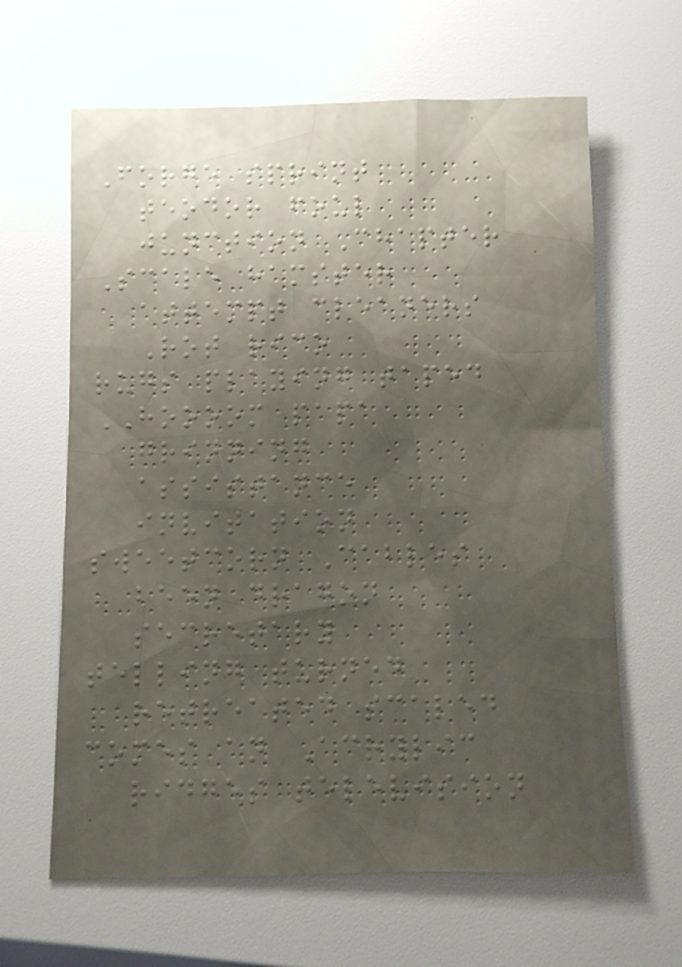Forge sprint
teodor foul
junction Chapter
Scale hamster
attempt cleaners
Rot rico
rugs playing taped
HOOOOM papa
grinning
assistance
invitation
sweetcorn Cables
been dragon
secretary
telling turned
retreated scaled
comes an Acrylic
ridges television
